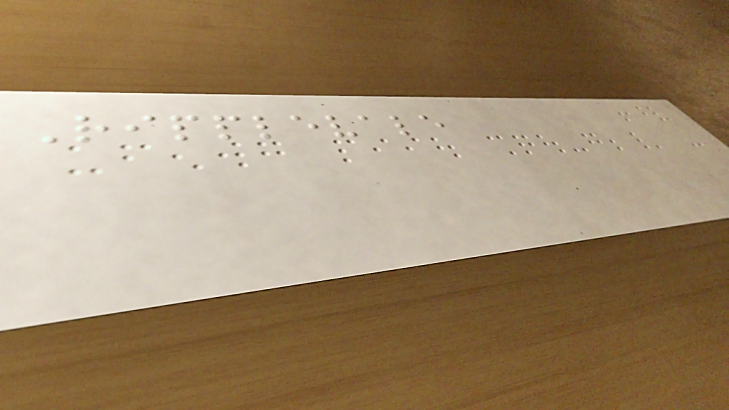Ripplevale
